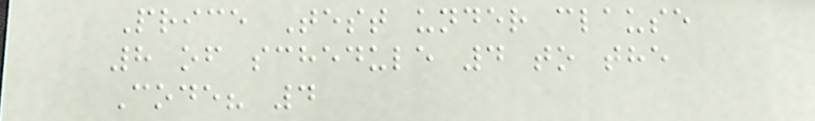Price Test under clause
8 of schedule 4 to the
Code? 4
